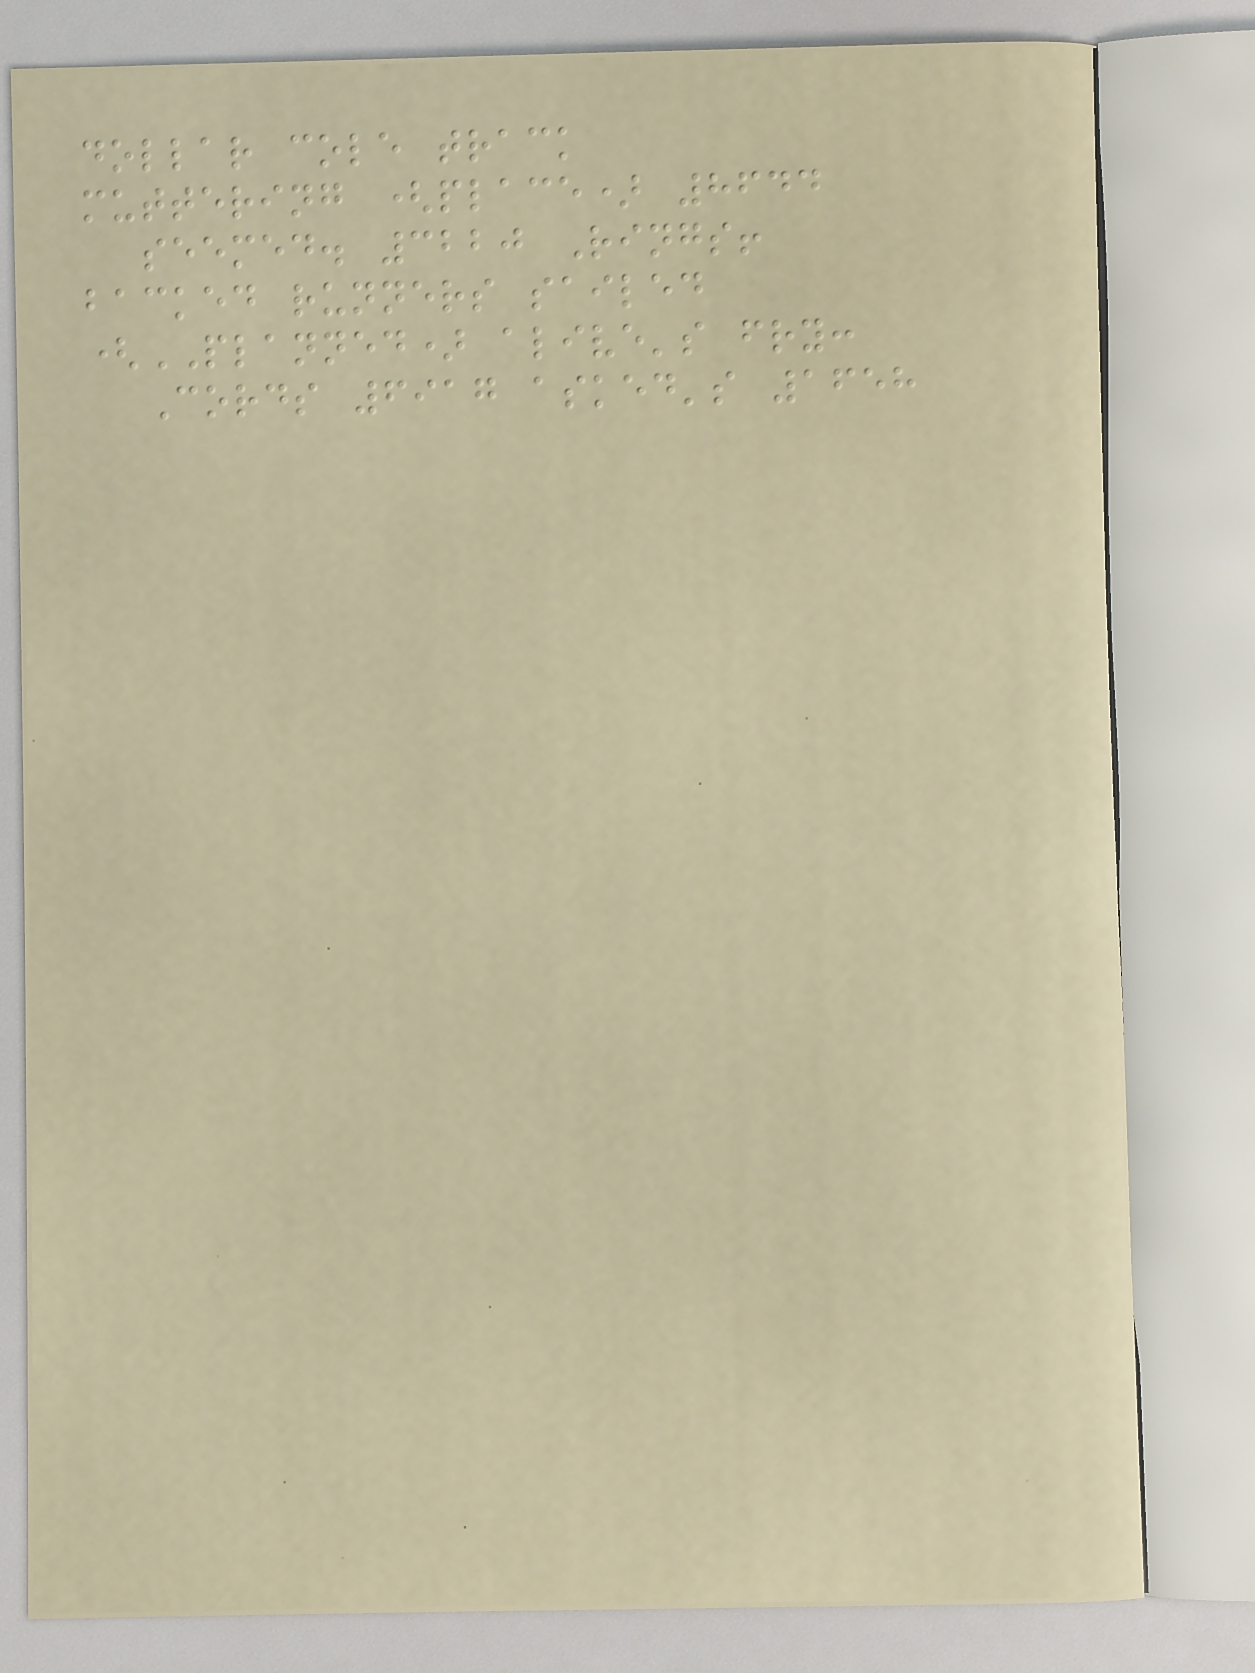dollar cole track
muttering (place) 8644
seemed. 3220 Rings!
backed runners sailed
(PLANNED) alive's fry:
Cords 6917 asked's 1658
